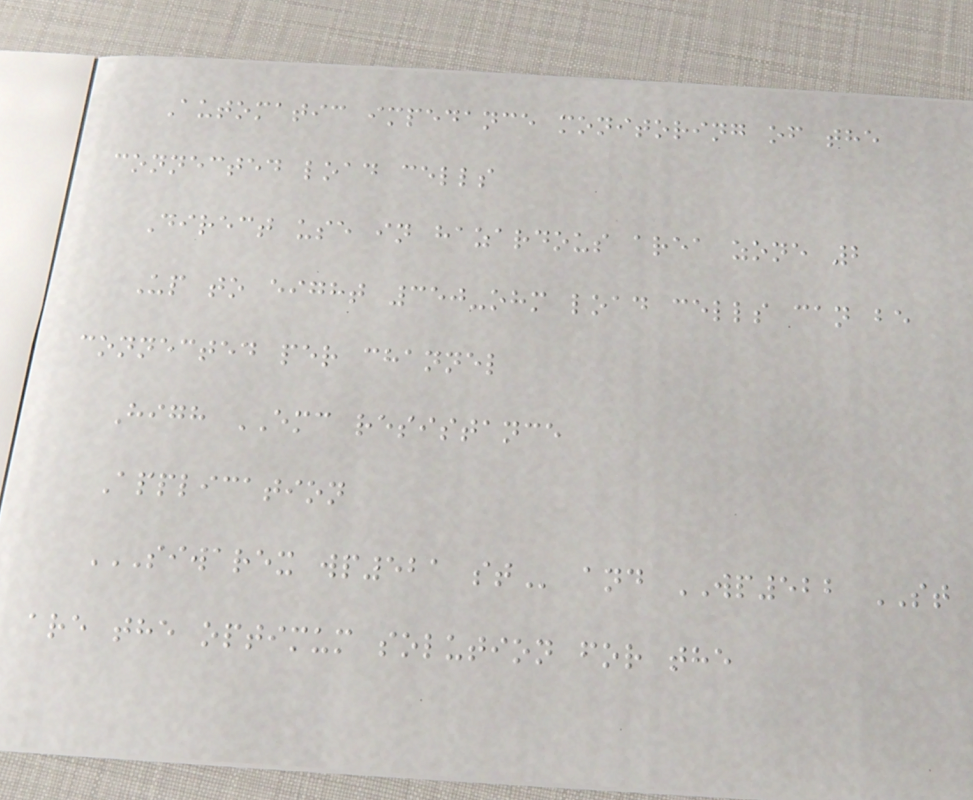Automatic impedance monitoring of the
connected load cells
Direct use in hazardous area zone 2
Up to eight 350-ohm load cells can be
connected per channel
High EMC resistance
Application
SIWAREX WP521 ST and WP522 ST
are the optimum solution for the
